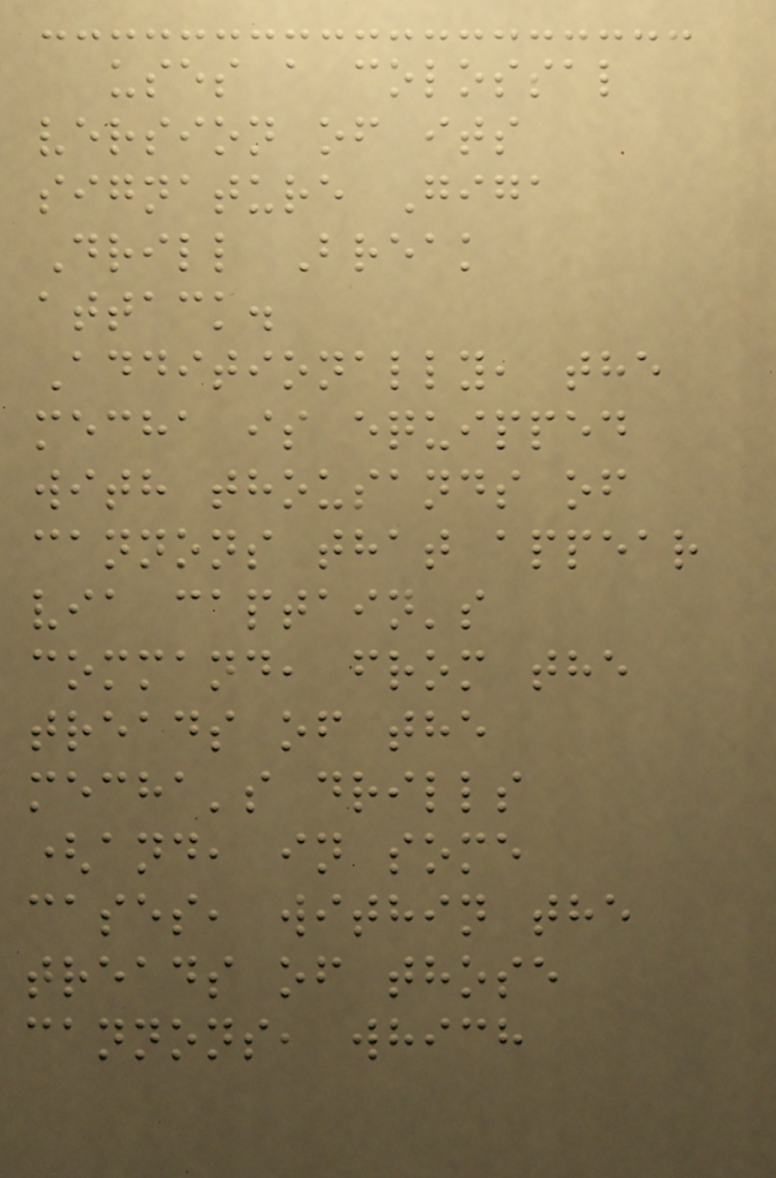uses a colossal
version of its
signature Giga
Drill Break
attack.
Additionally, the
mecha is equipped
with thousands of
cannons that appear
via captain's
command, from the
treads of the
mecha's drills
(and, in some
cases, within the
treads of those
cannons, which
